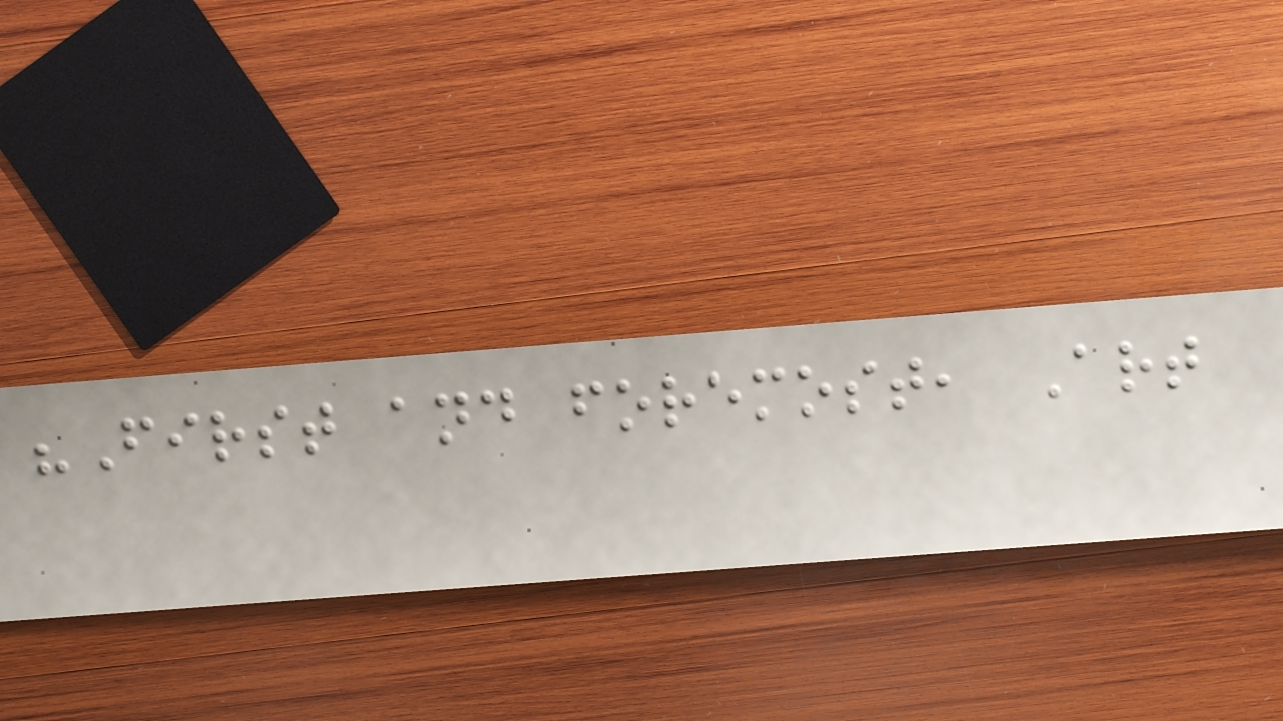"First and foremost, Art
